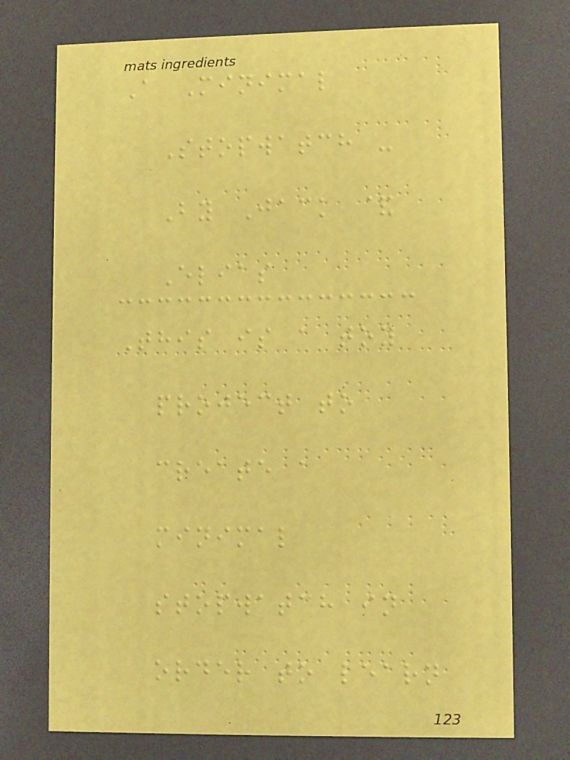A Minimal
Stopwatch -
By Jack &
Elias
This is a toy
project to
create a
minimal
stopwatch in
order to learn
